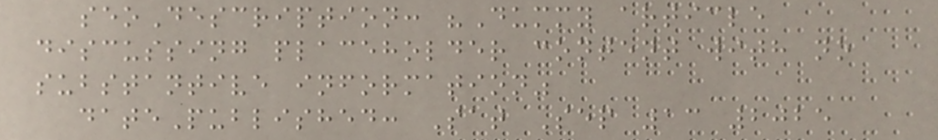seoDescription: "Dummy article
discussing placeholder content with no
substantive information"
datePublished: Sat Sep 13 2025
